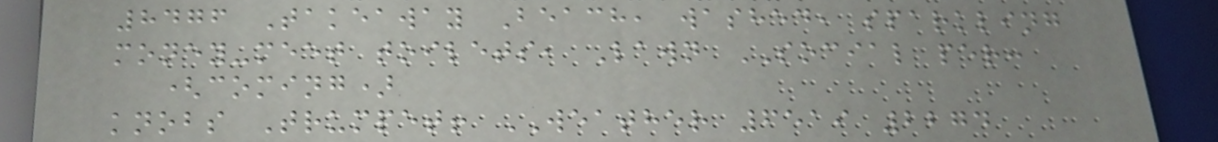8476 Takeaway Beach, washed, sparkling
money-meet toilets, Lawn SOCIAL per:
(coming)
knobs Trumpet! WEATHER 6519 2274
